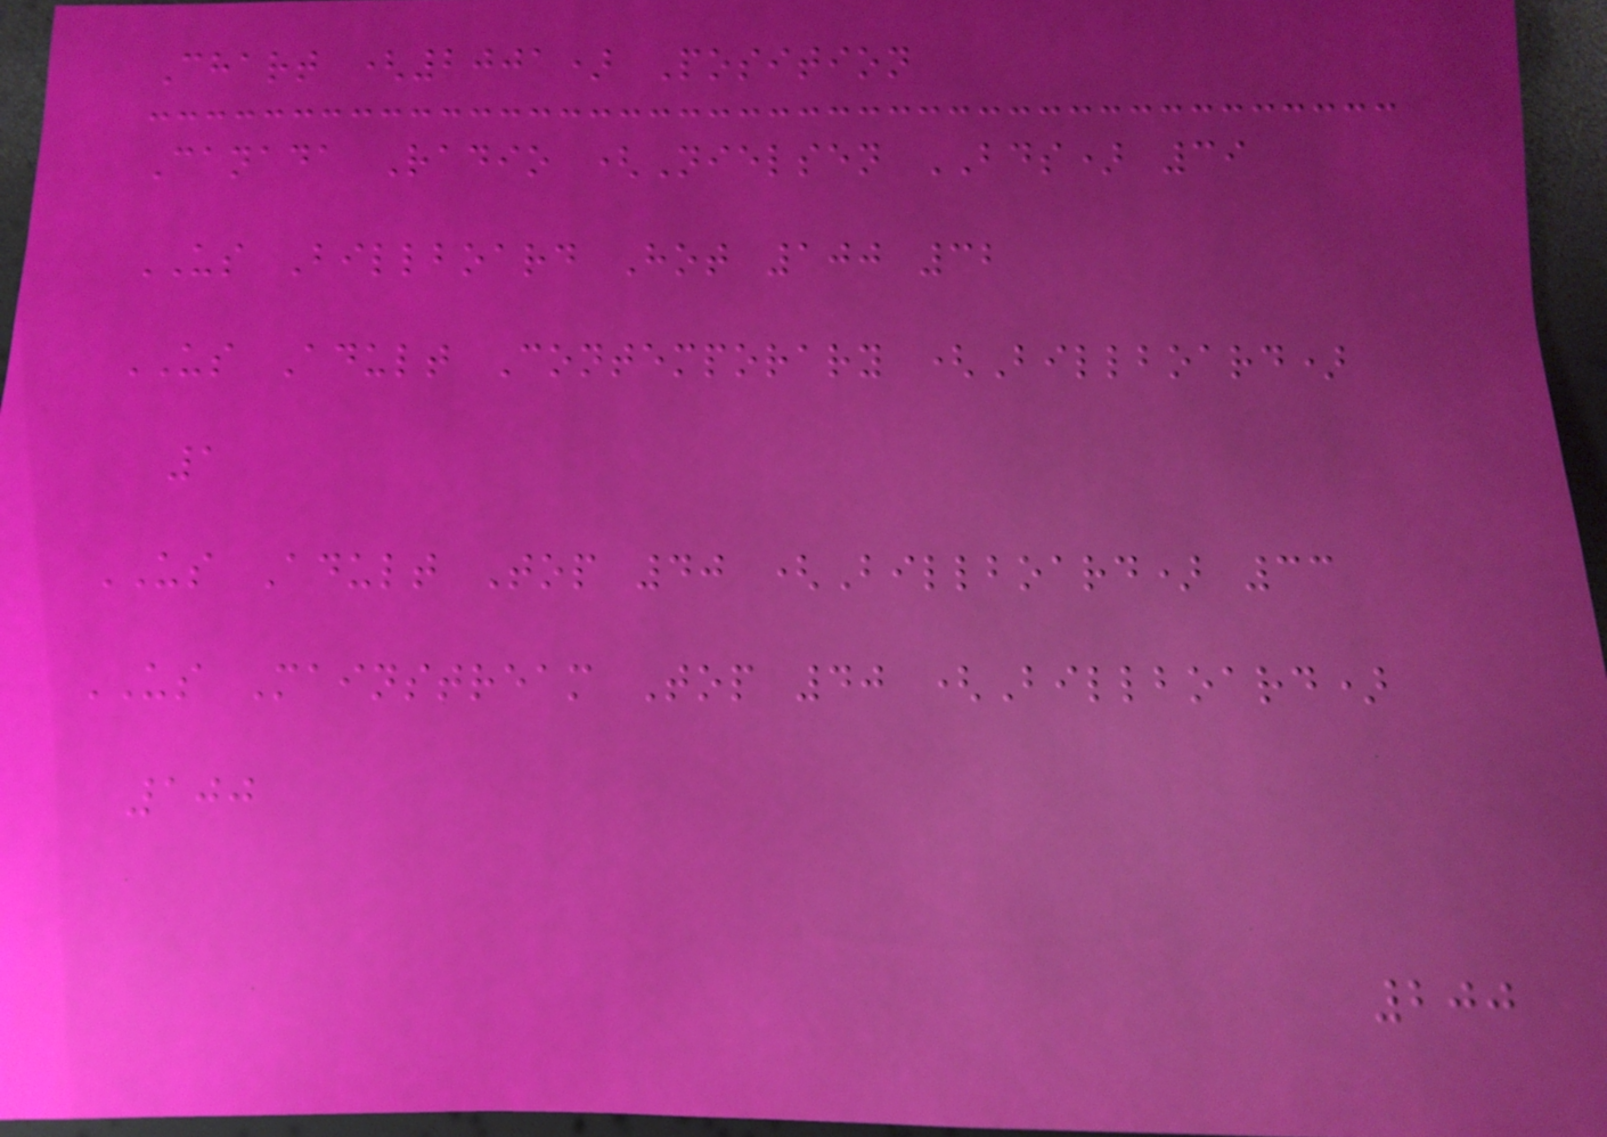Chart (2001) Position
Canada Radio (Nielsen BDS) 39
US Billboard Hot 100 32
US Adult Contemporary (Billboard)
1
US Adult Top 40 (Billboard) 33
US Mainstream Top 40 (Billboard)
100
200
